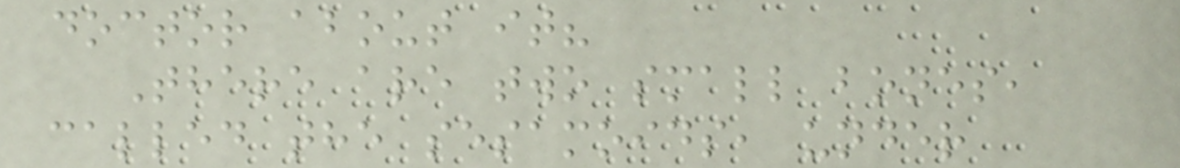doctor about it?
There are two small bones,
called the sesamoids, under
